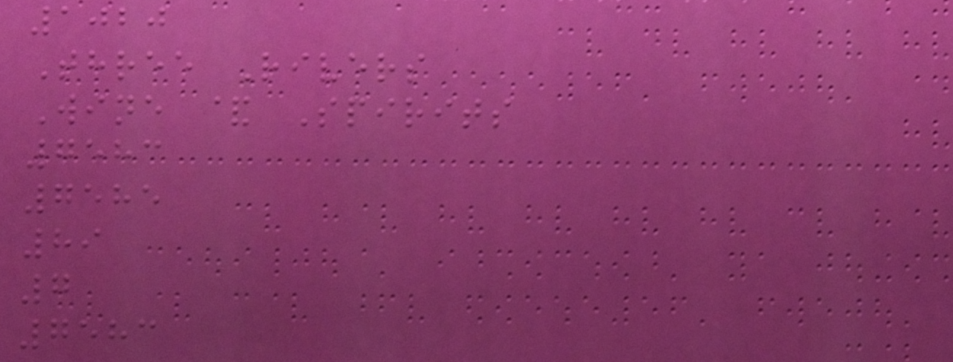1020
Three Rivers
Wine & Spirits
7583
7585
89
7
7583
